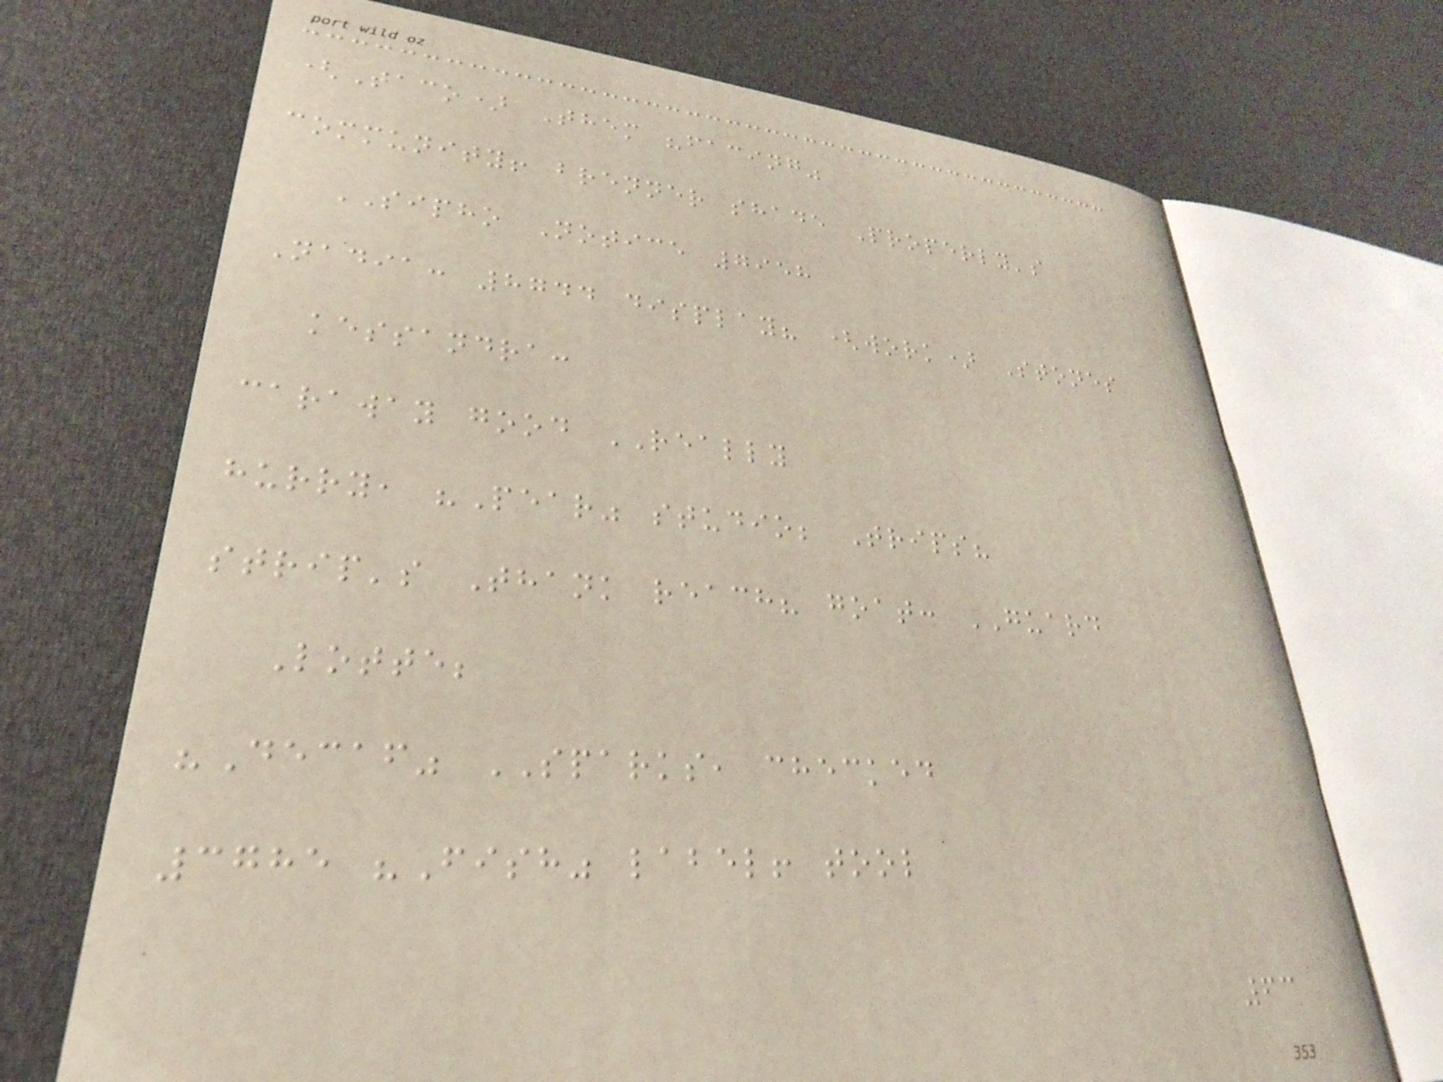(Taco) Them "facing"
community! brenner shade Properly's
SIPHO Notice 7958
Nadia: 8744 display? (work) Stones
kessandra:
caraway good REALLY
hurry, "Pear" studio; Trips?
strip's Thank reach? goat: GUARD
Lotte;
"Decaf" SPARKS, checked
3785 "Fish" label! tool
63
